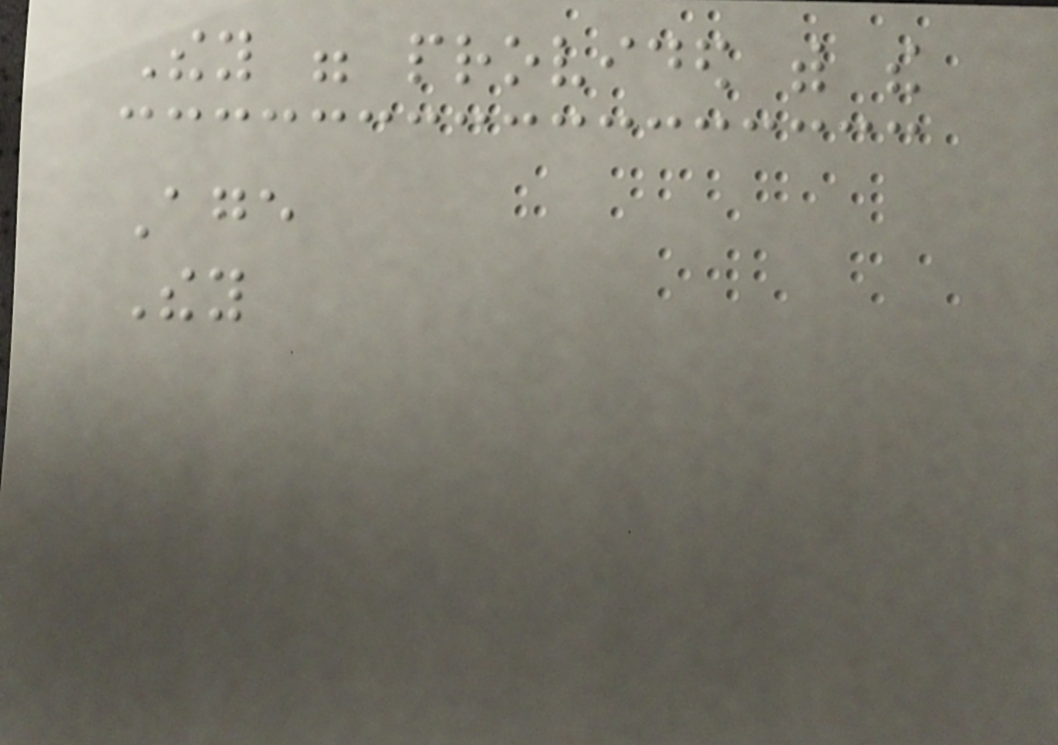They were provided with the
Age
They
